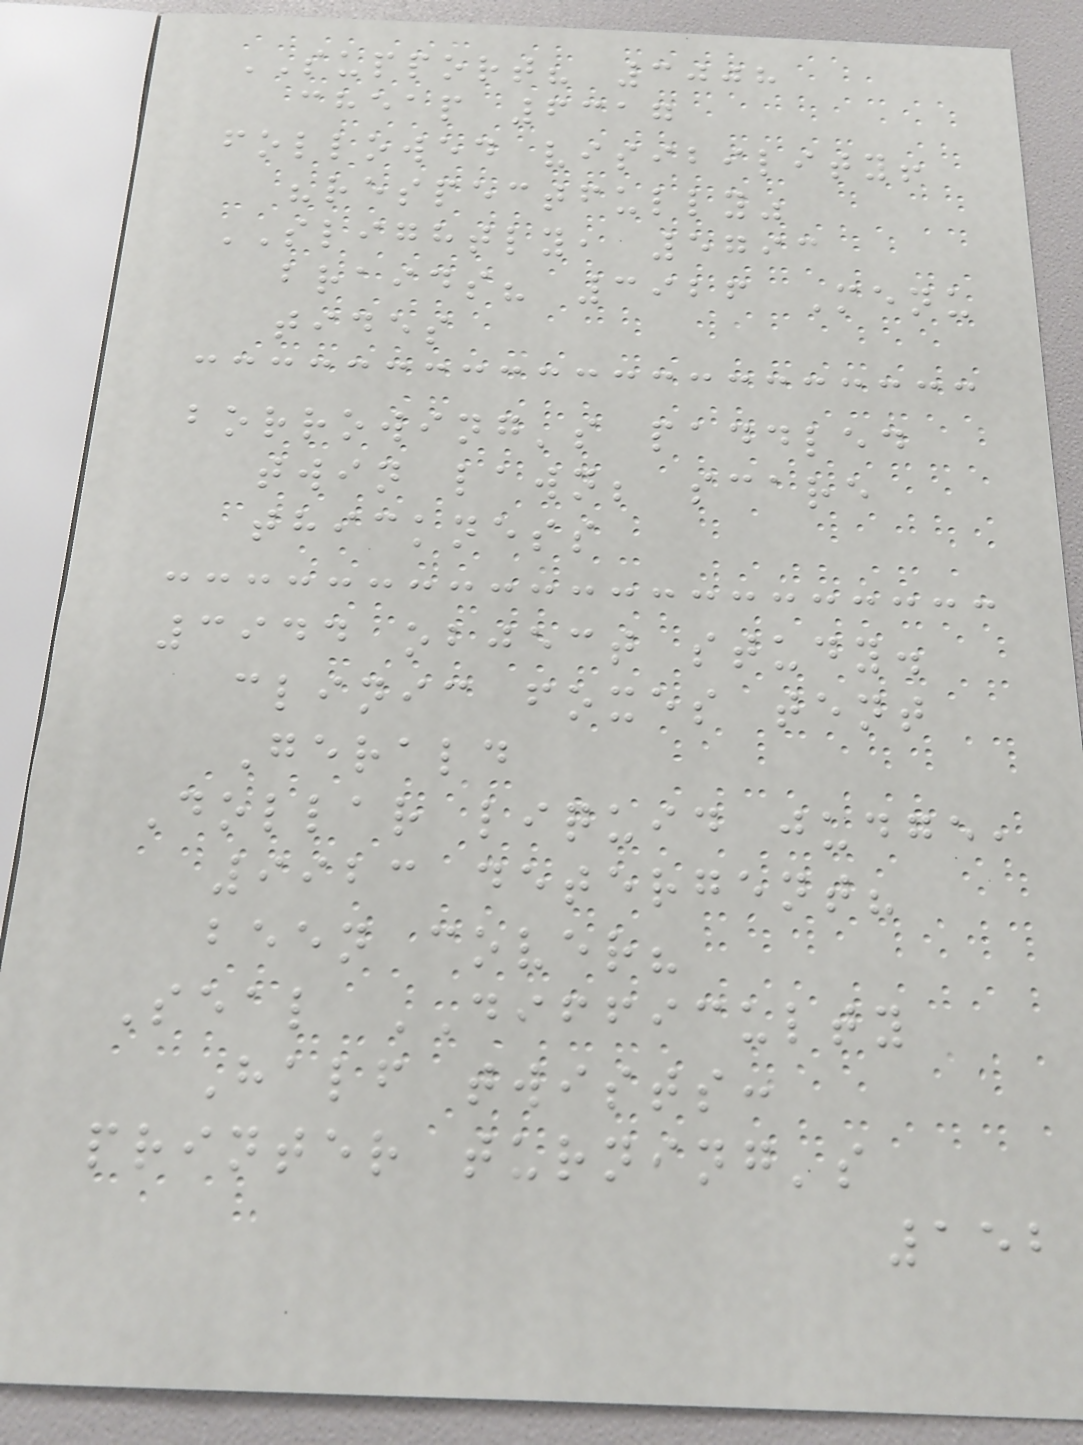SUPPORT? 3008
cheap 6317
followed visibility!
"respectfully"
SLIGHTLY, 5793
braids? 3926 Menu
tides
borrowing's paddled
twin lawn; scare
thickness
3944 object study.
clinic foxes tent
Gerald
Dollar liquid judge,
9923 detergent?
been cover?
Seal DIFFICULTY
Half twists:
printer turning's
152
